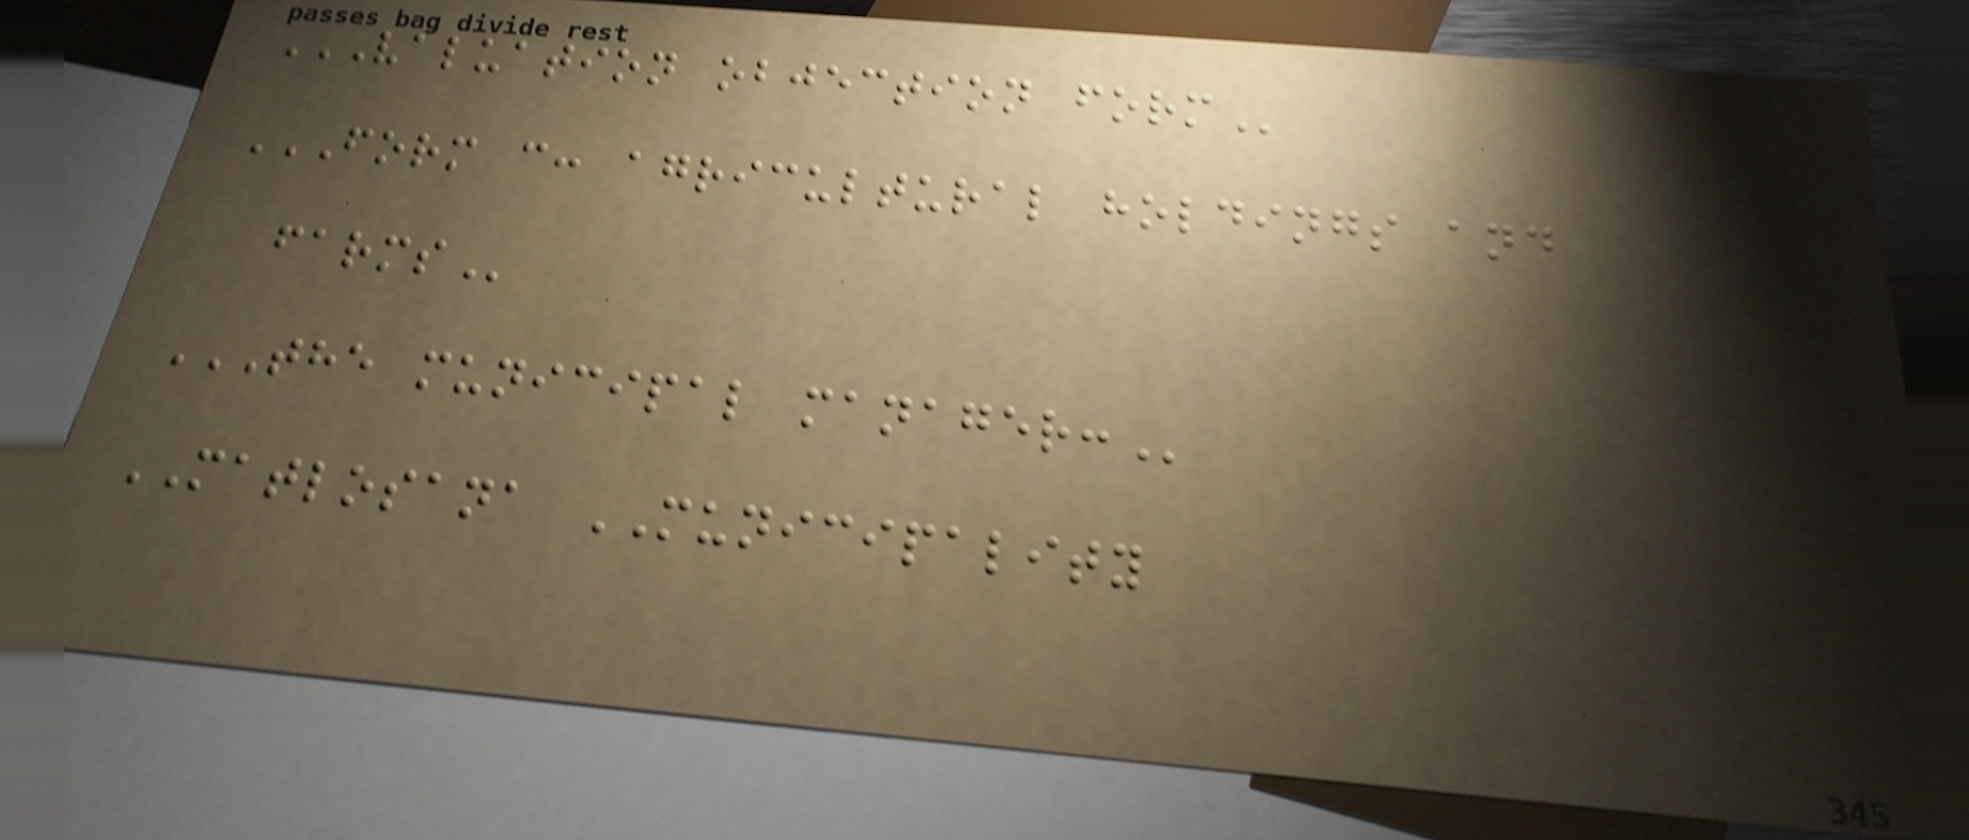VALUATION OBJECTION FORM
FORM C: AGRICULTURAL HOLDINGS AND
FARMS
THE MUNICIPAL MANAGER:
MATLOSANA MUNICIPALITY
